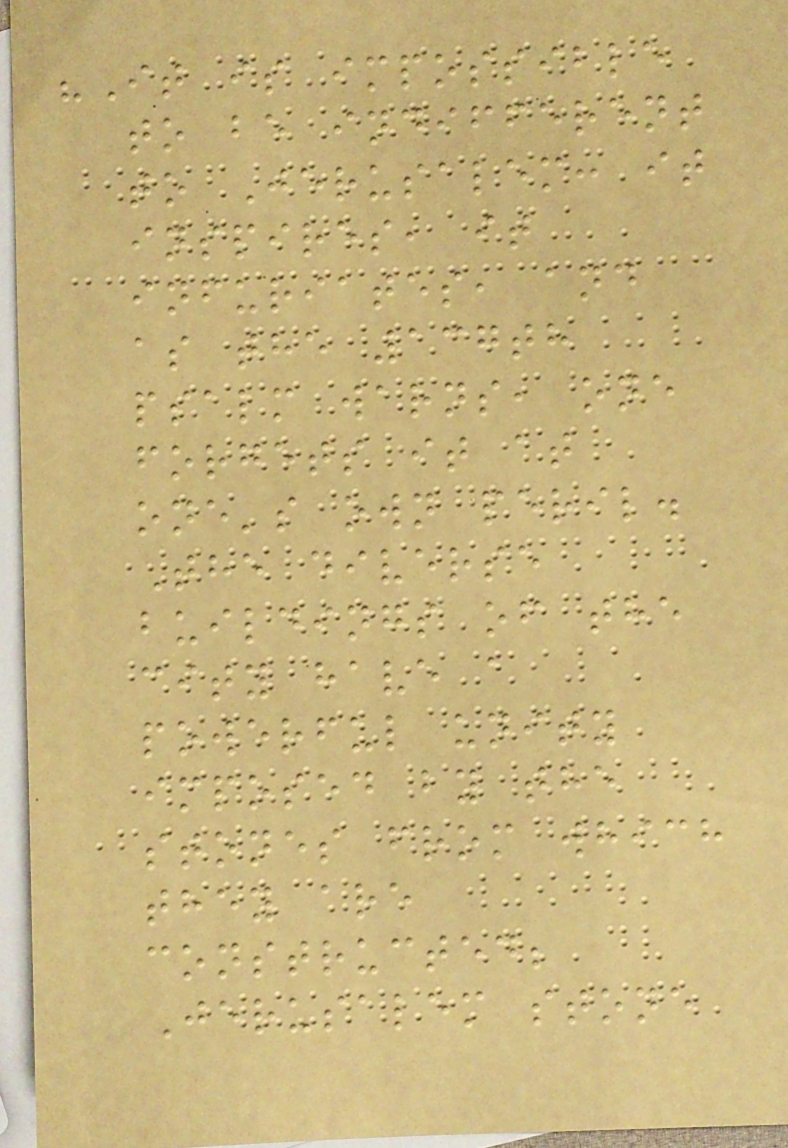"It is impossible
to be indifferent
to Jerusalem: it
inspires, it
infuriates, and
as the 137th
psalm warns, one
forgets it at
one's own peril.
The diverse
buildings of the
city have a
powerful unity
imposed by the
stones from which
they are
constructed;
Jerusalem stone
